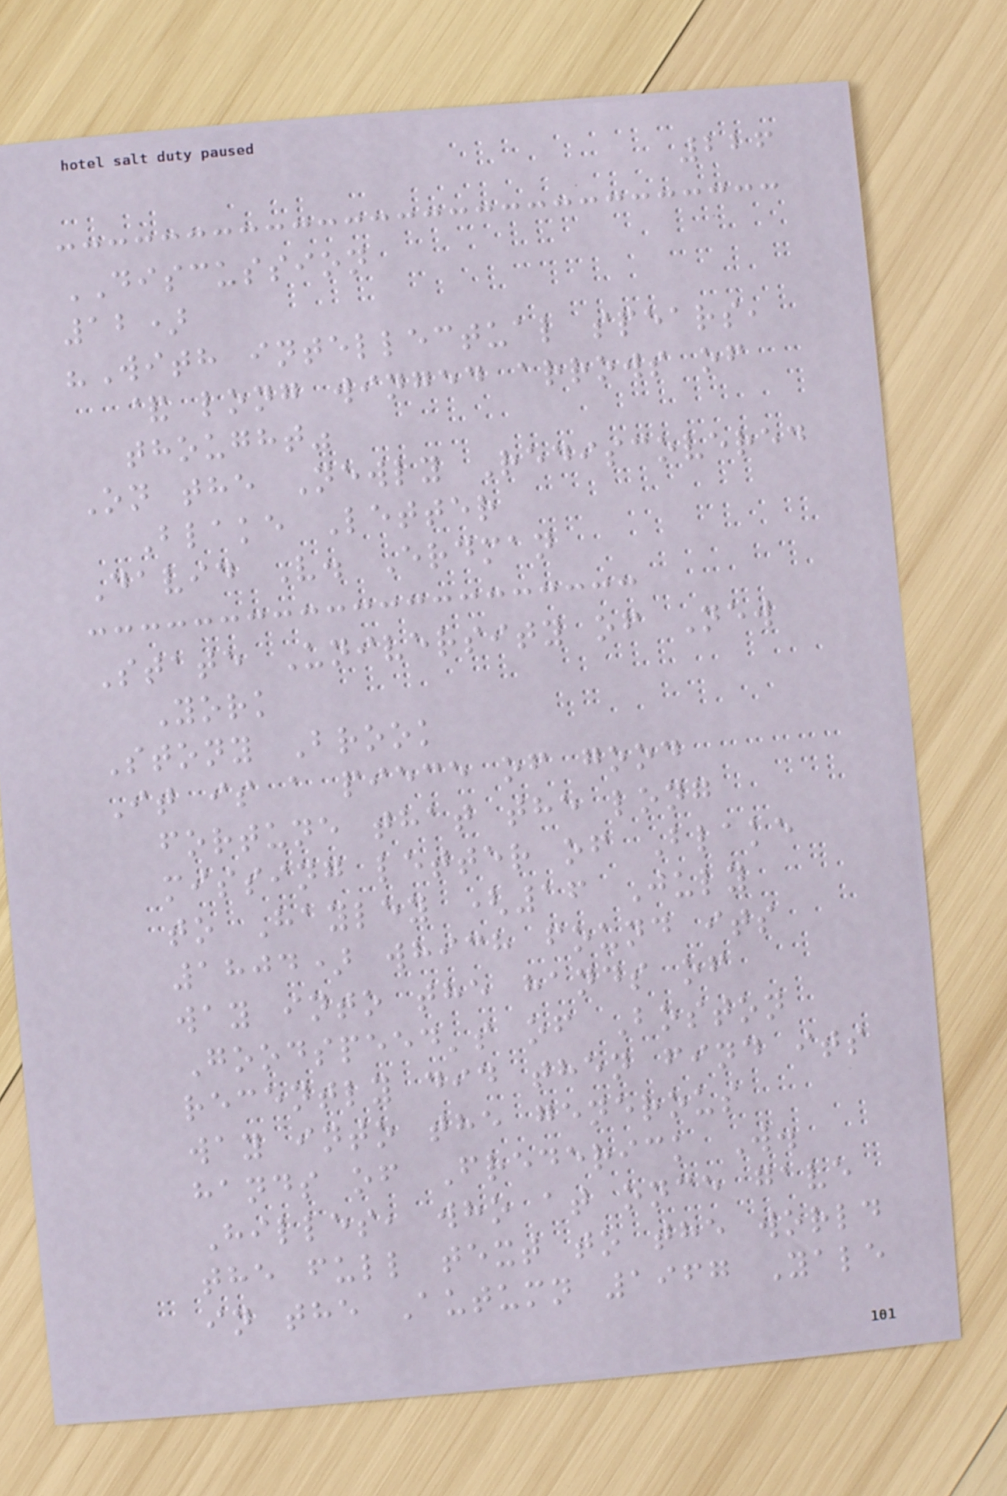226
DISCUSSION
12)
"With intellectual spears,
& long winged arrows of
thought"
On the Newly Rediscovered
Blake Letter
David V. Erdman
State University of New
York
Stony Brook
It is a piece of good
fortune that the long
missing letter of Blake
to Hayley (16 July
1804) which found its
way into the hands of
Goodspeed's of Boston
recently did then find its
way into the generous
hands of Frederick W.
Hilles, who at once gave
the full text to the world
in the Autumn 1967 Yale
